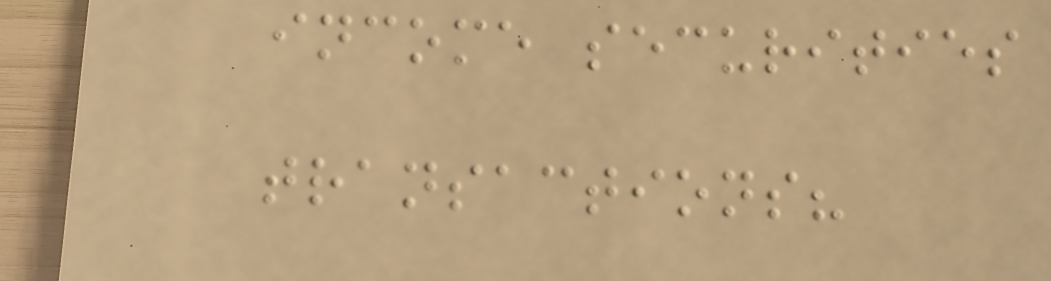income securities
transactions?
